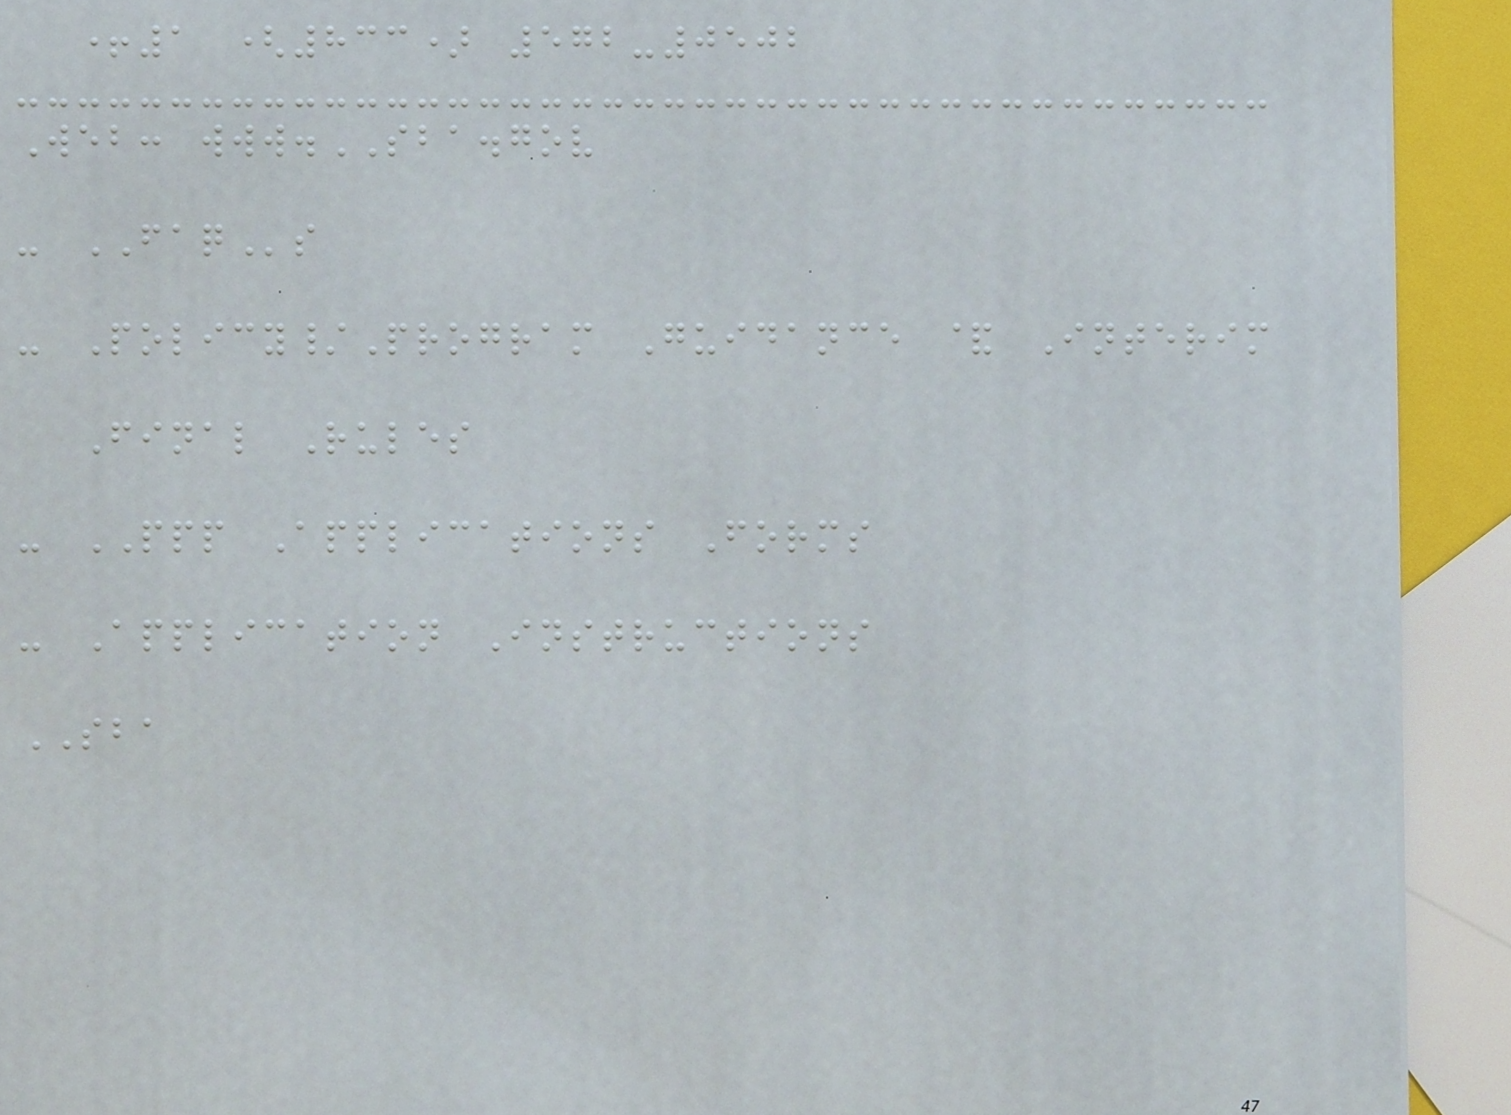+1 (833) 572-0502
Web: www.SBA.gov
- FAQs
- Policy/Program Guidance & Interim
Final Rules
- PPP Applications Forms
- Application Instructions
SBA
